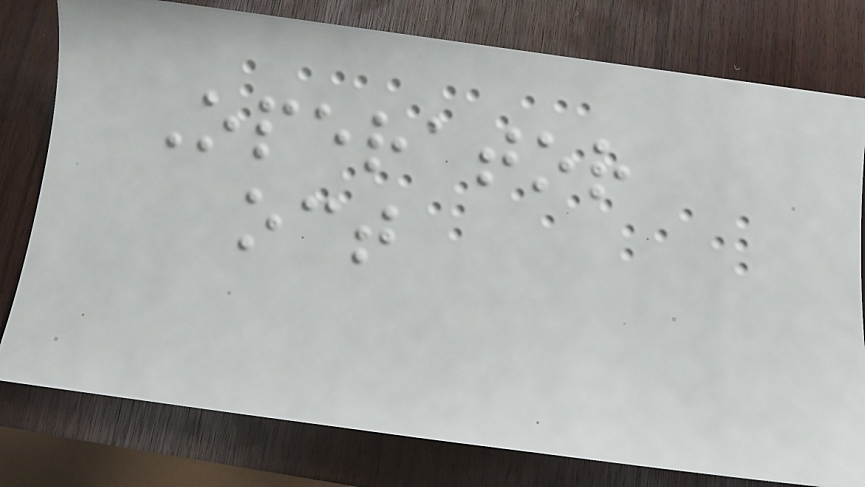Operator
oct
